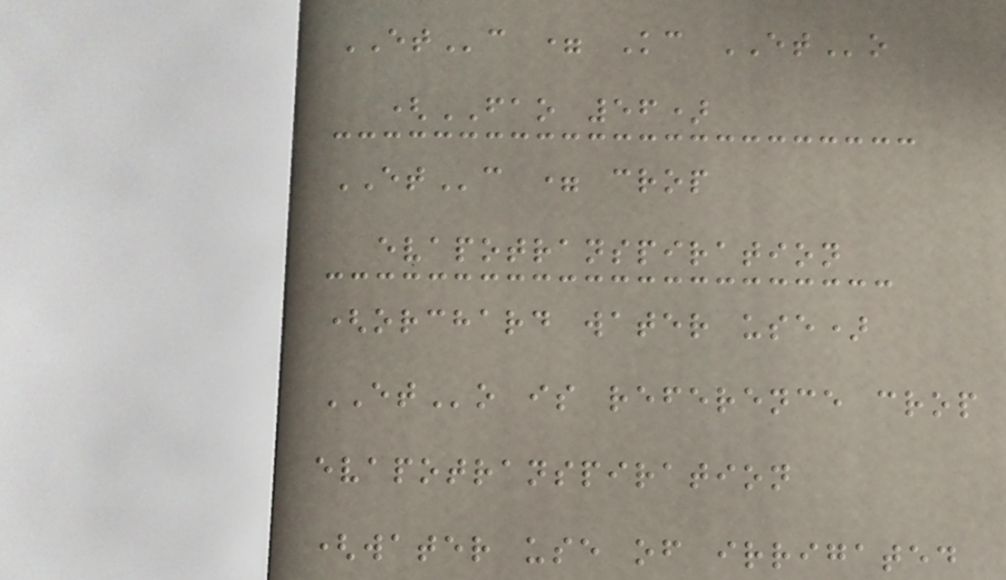ETc = Kc ETo
(FAO 56)
ETc = crop
evapotranspiration
(orchard water use)
ETo is reference crop
evapotranspiration
(water use of irrigated
